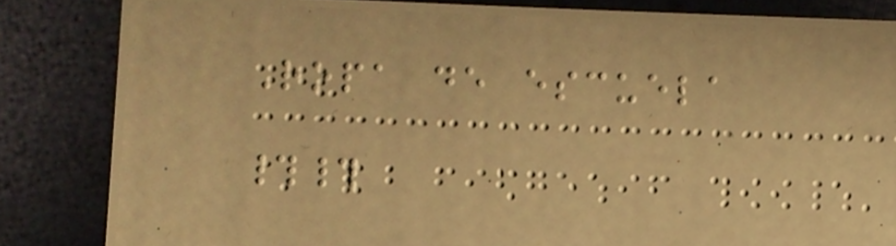Ropa de escuela
##
